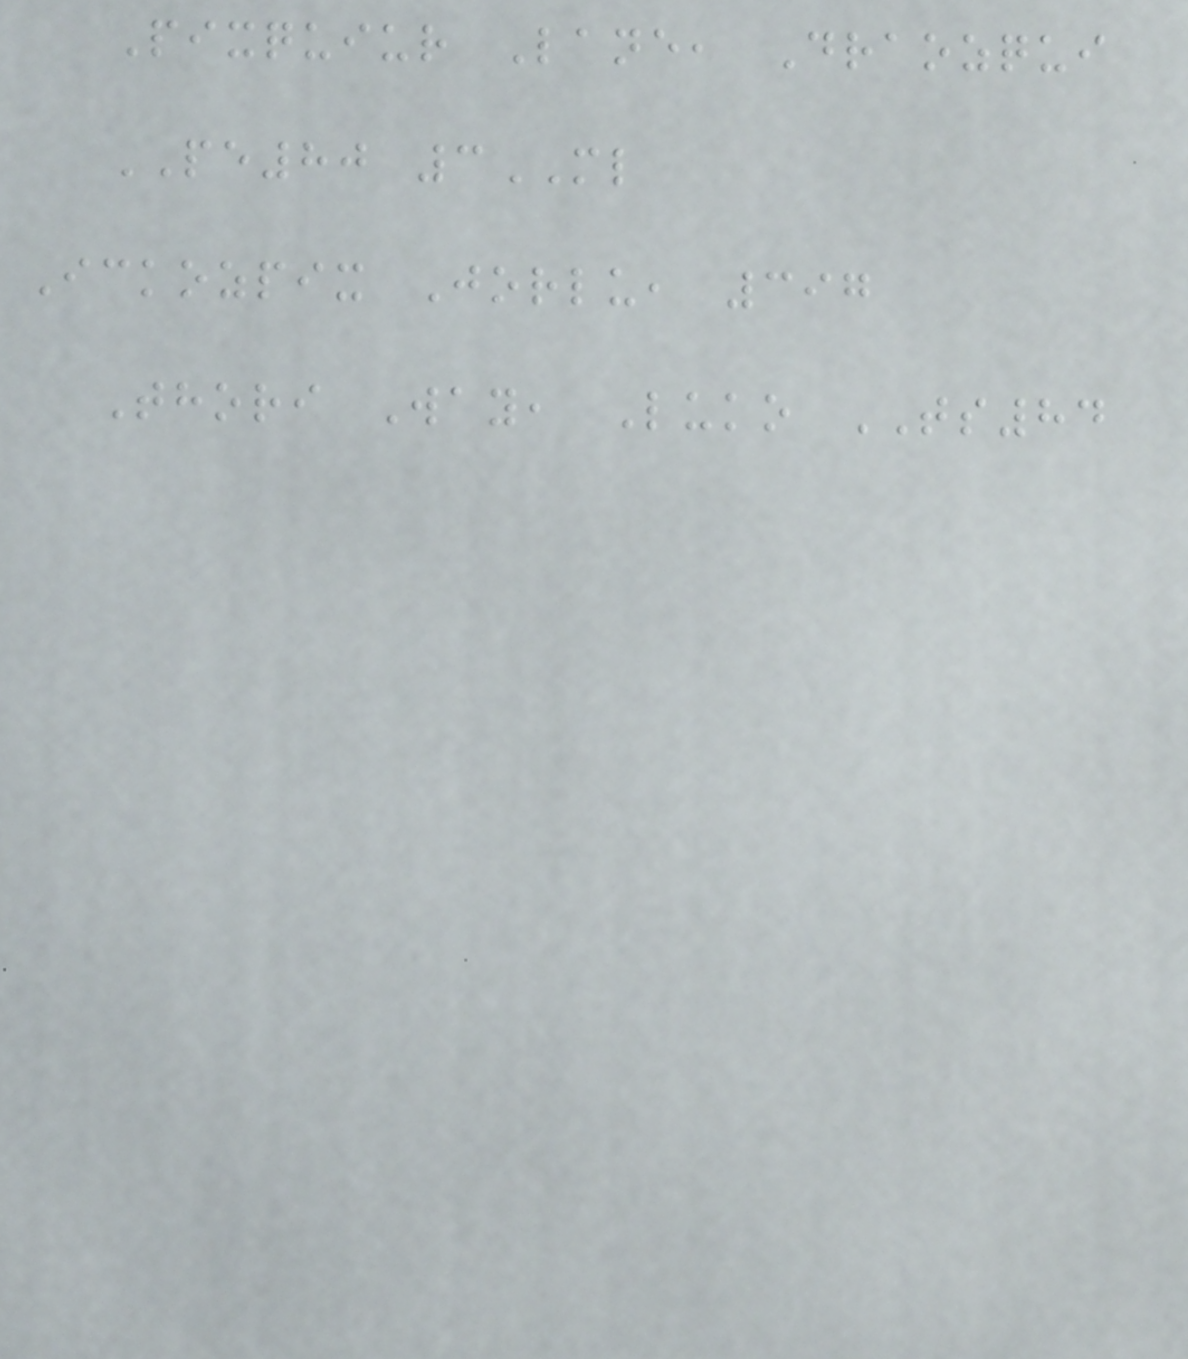Pixquiur Lane, Draozqui
PE80 3ML
Ickozpix Jorlu, 397
Thori Way, Luko TS84
